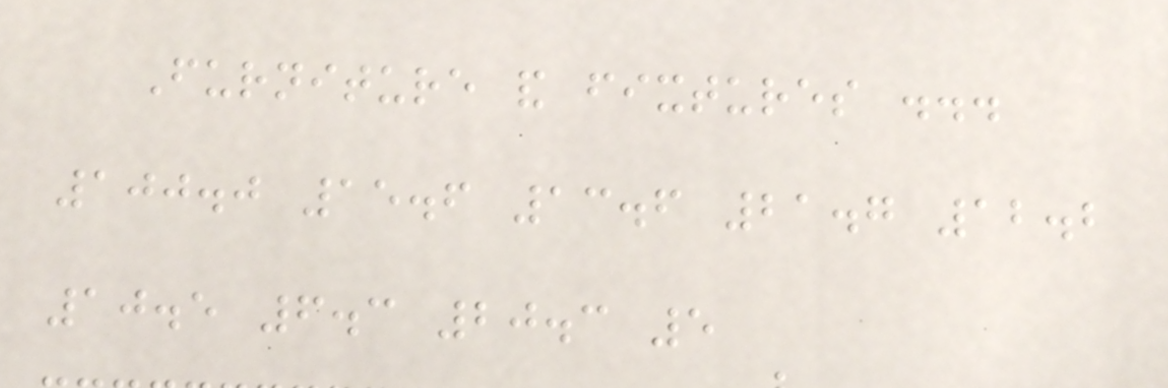Furniture and fixtures ...
100.0 15.6 13.6 21.7 12.2
10.5 6.3 20.3 5
